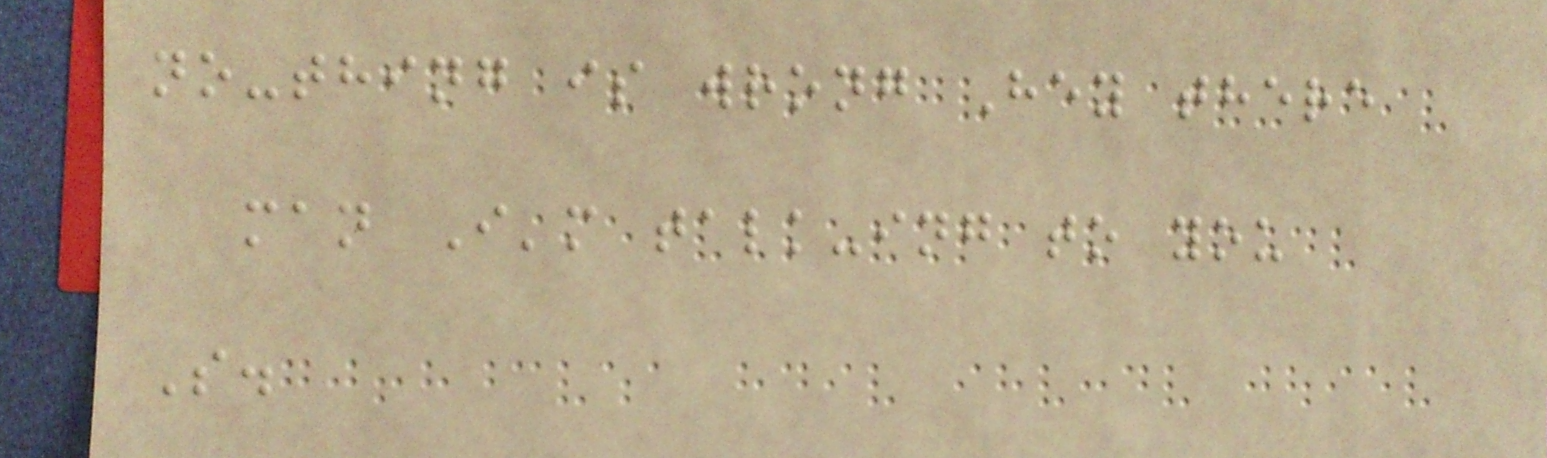no-thing is wrong Hey there
man I'm talk-ing to you
S.
